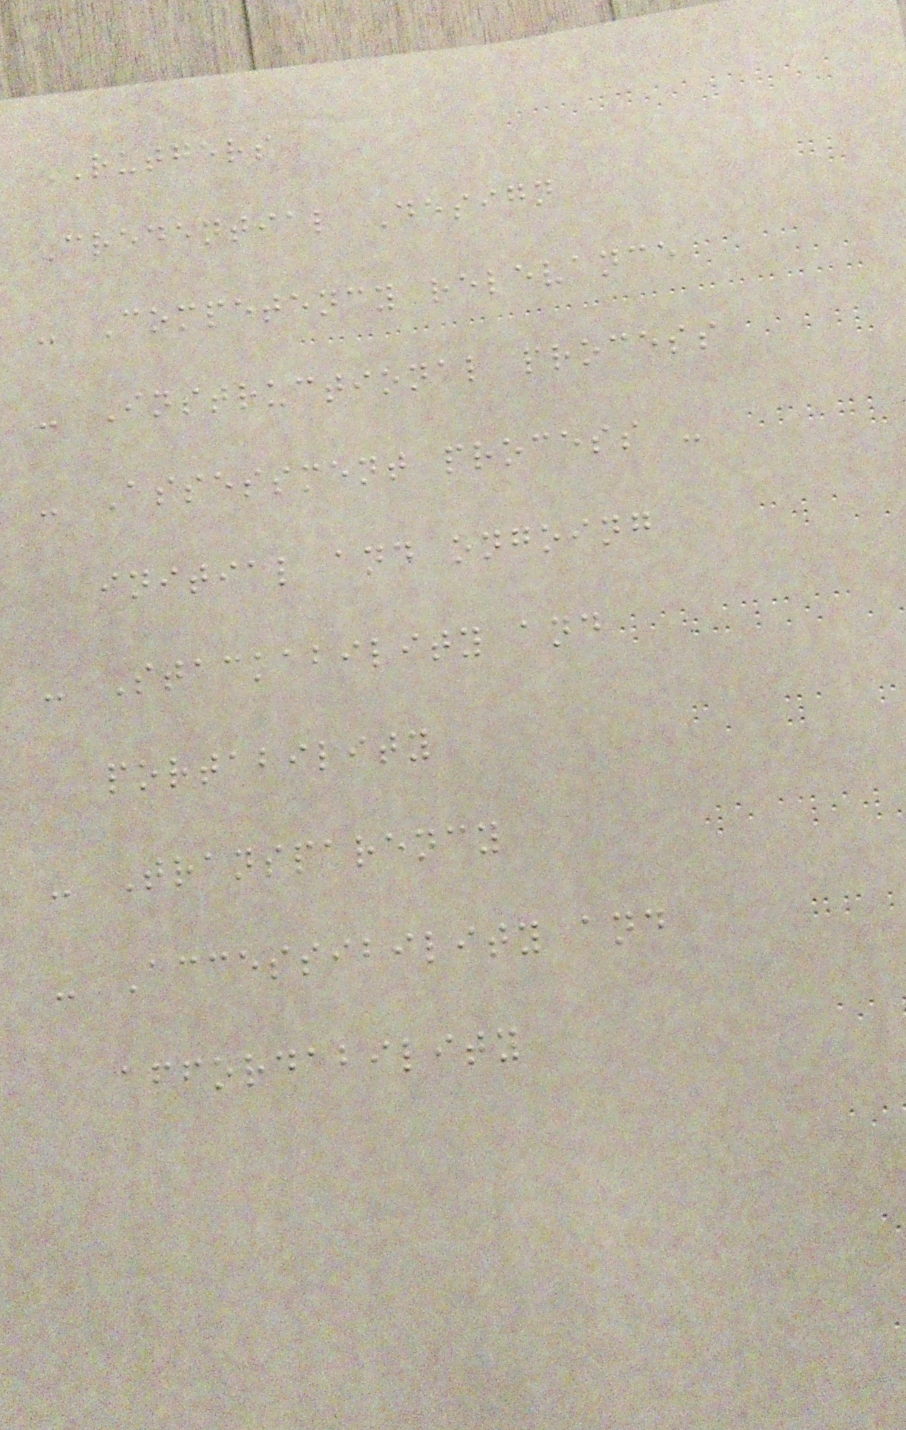RUTGERS
Credential Design
- Competency relevance
- Instructional process
- Assessment process -
initial and ongoing
- Stackability and
portability
- Transparency
- Accessibility and
affordability
